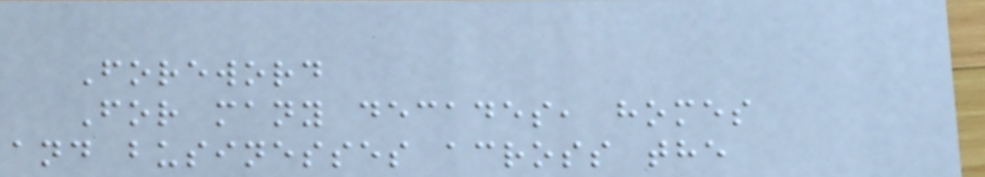Foreword
For many decades, homes
and businesses across the
